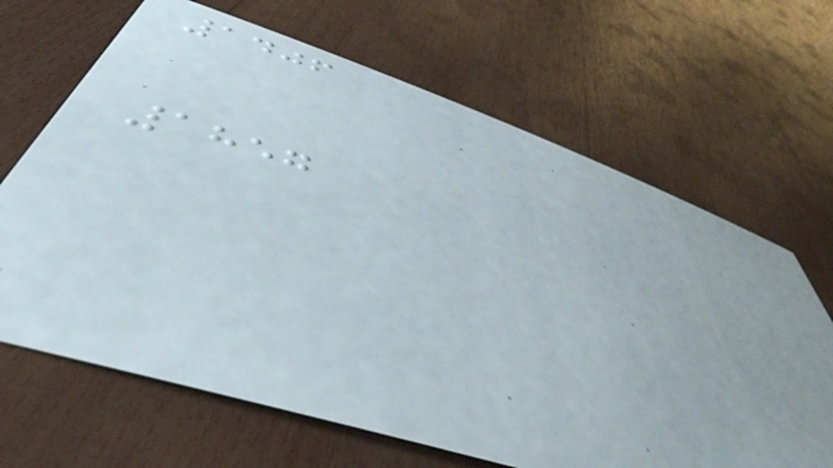1406
1857
